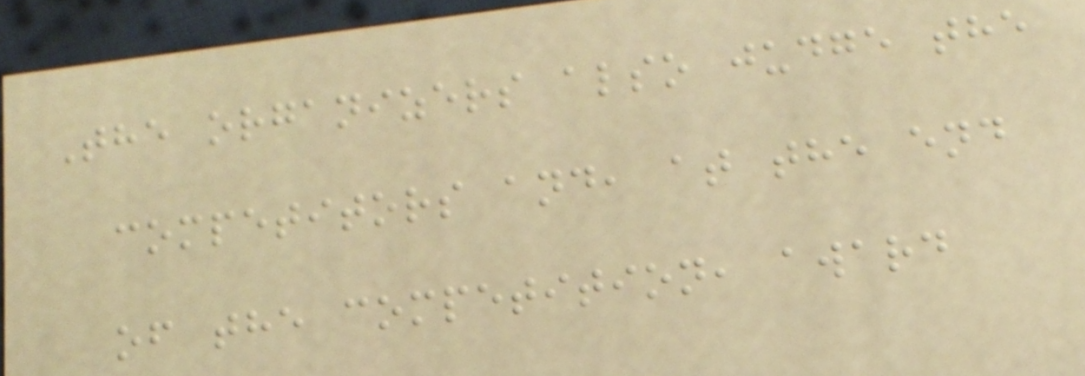The organizers also judge the
competitors and, at the end
of the competition, award
